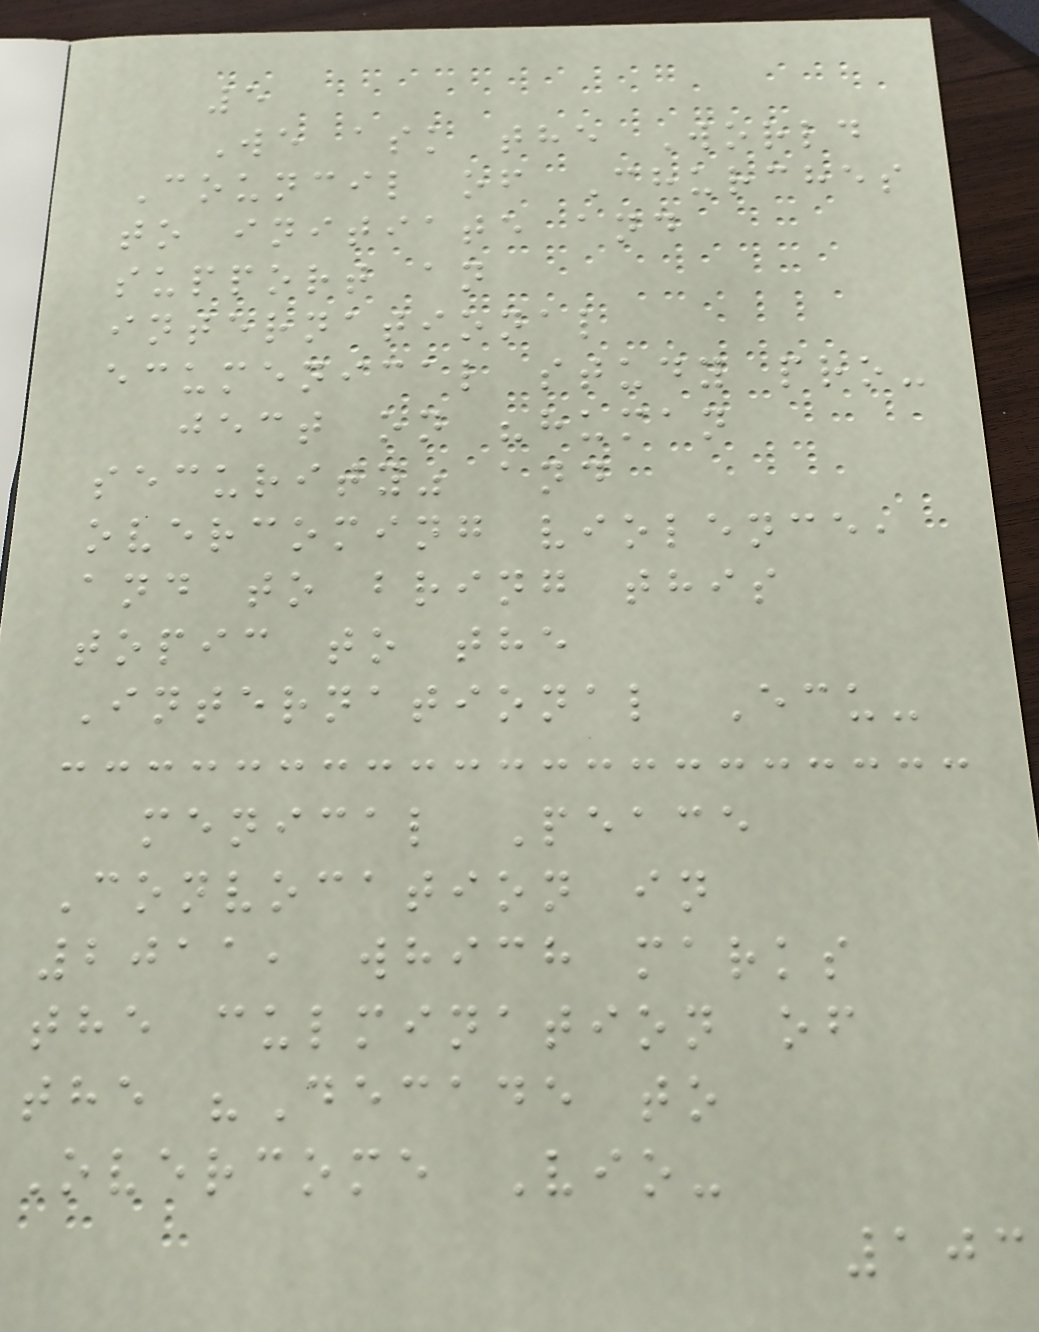5
We ask the World
Council of Churches
to initiate and
support an
international
ecumenical study pro-
ject on "human
security" and
overcoming violence,
and to bring this
topic to the
International Ecu-
menical Peace
Convocation in
2011, which marks
the culmination of
the "Decade to
Overcome Vio-
103
